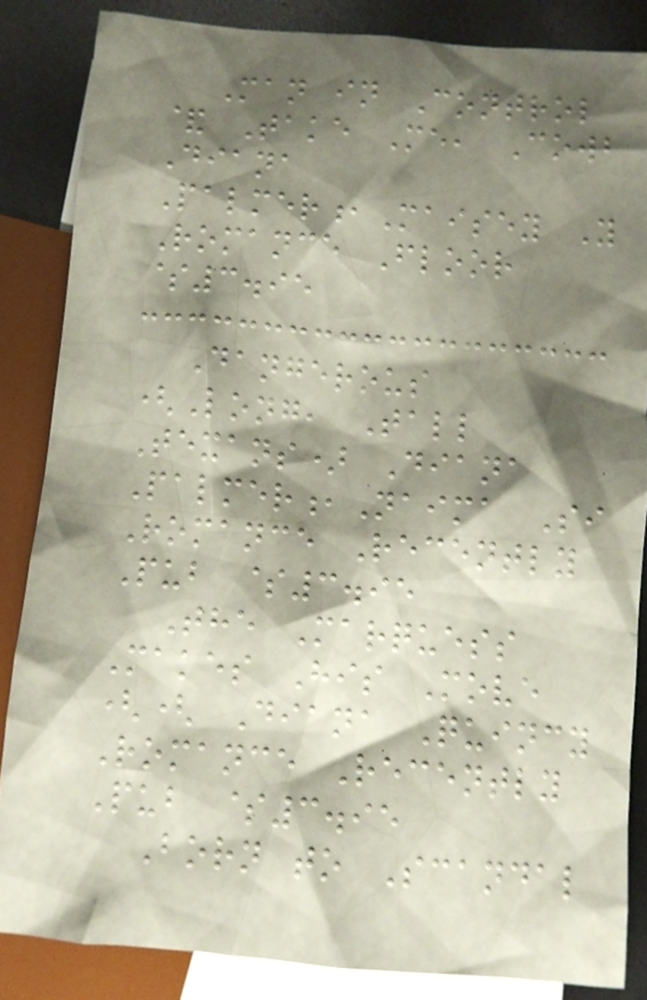Man in Control
& Take Me, Cowb
Diana
Palmer,Maisey Y
Romance Floor
$3.95
Dangerous
(Long, Tall
Texans) Diana
Palmer,Naima Si
Romance Recently
Pub $3.95
The Marquess
Makes His Move
(( Diana Quincy
Romance Recently
Pub $3.95
Born to Scandal
